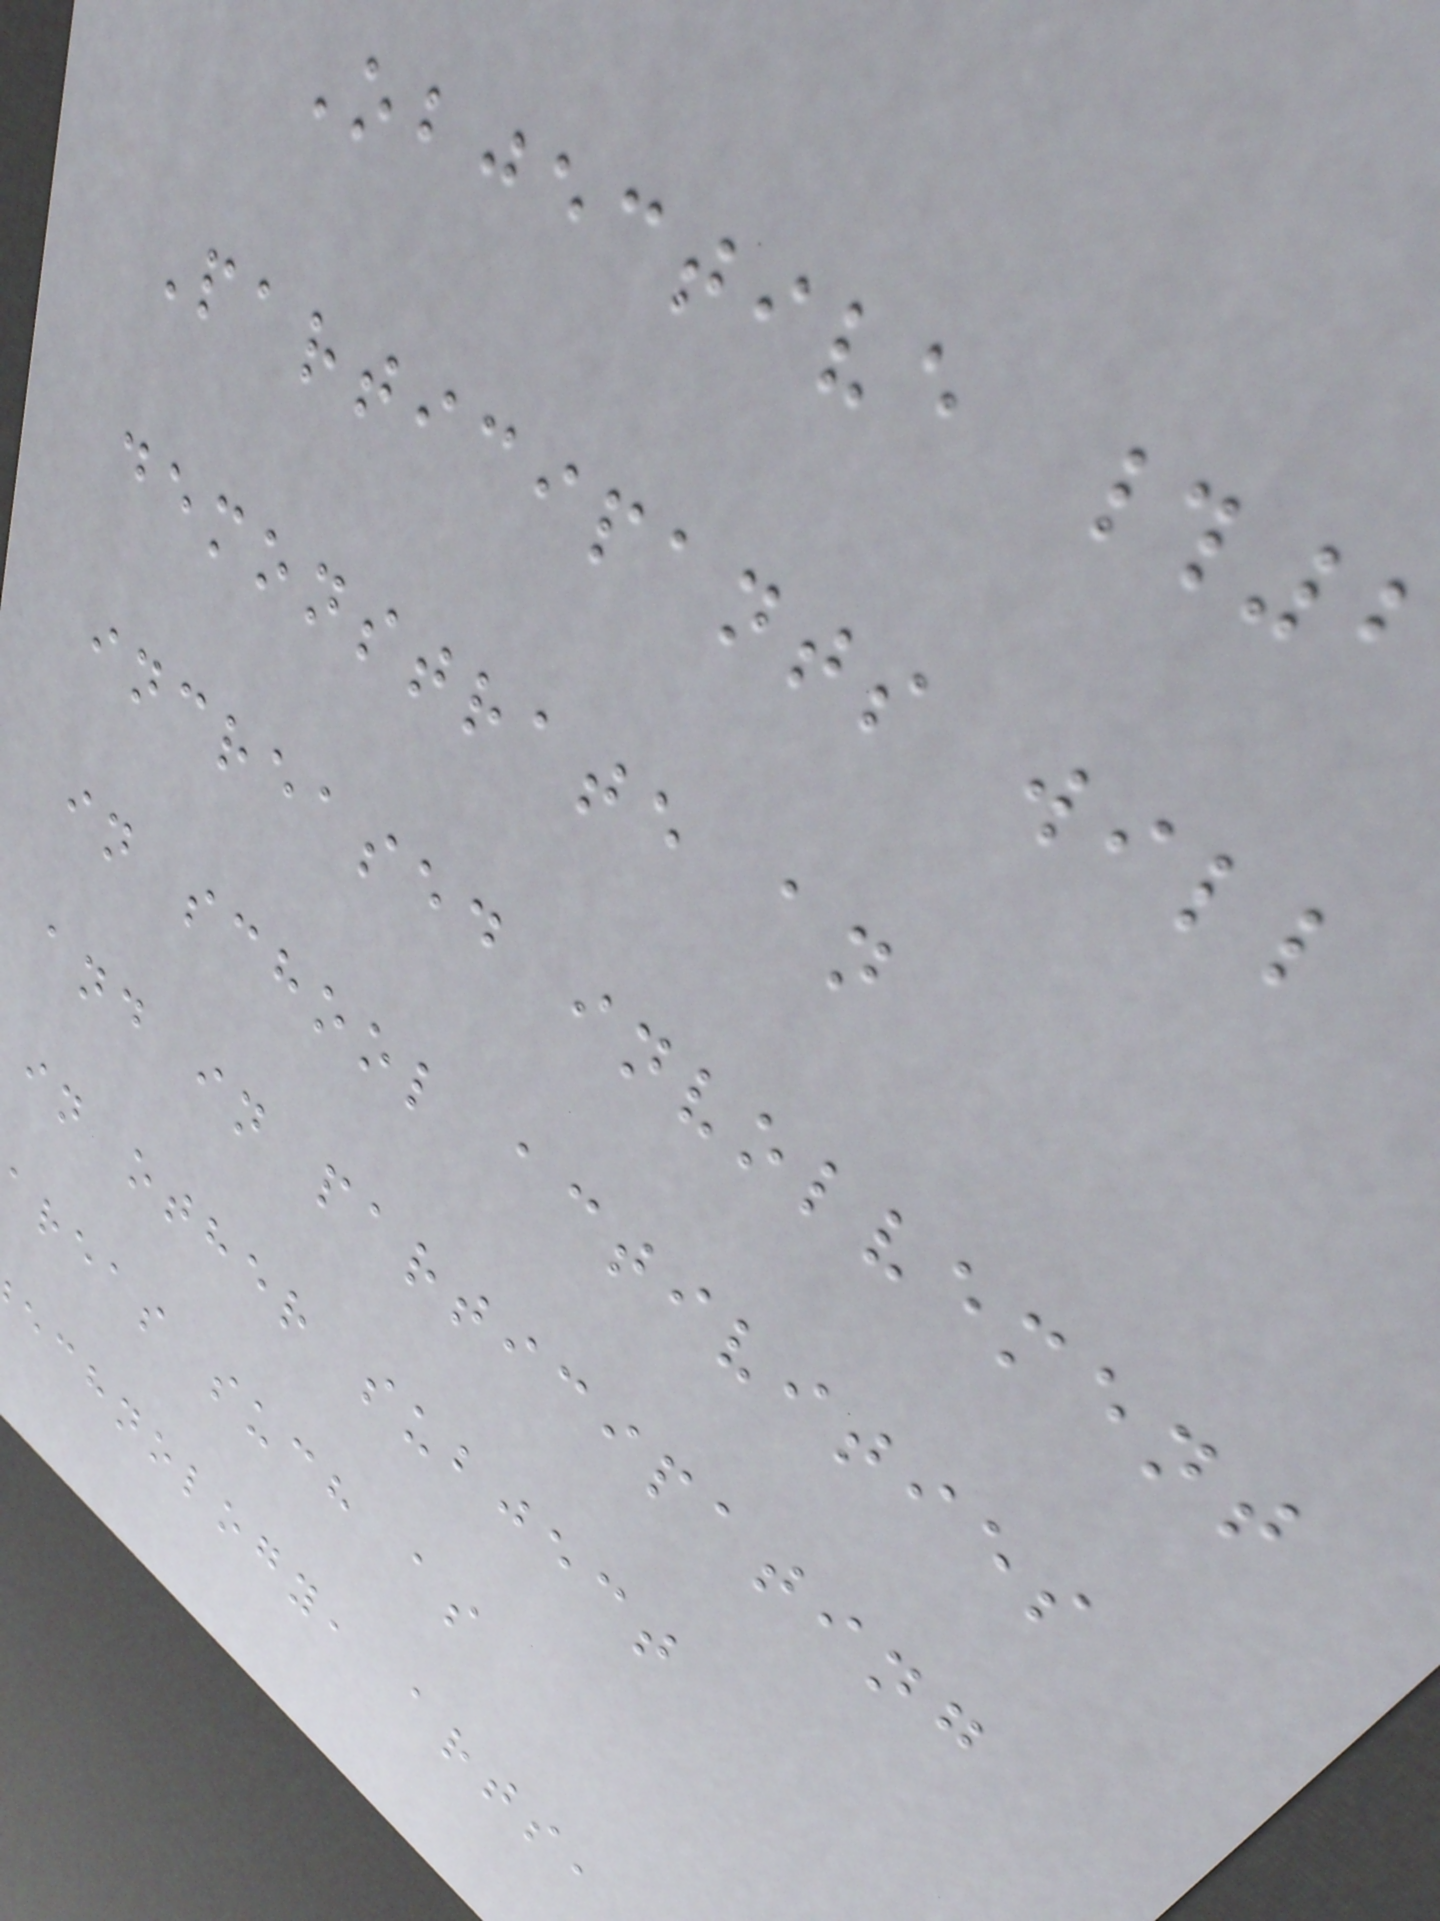Objective #
Participants will
demonstrate an
increased involvement
in school activities
and in participating
in other subject
areas such as
echnology, arts,
